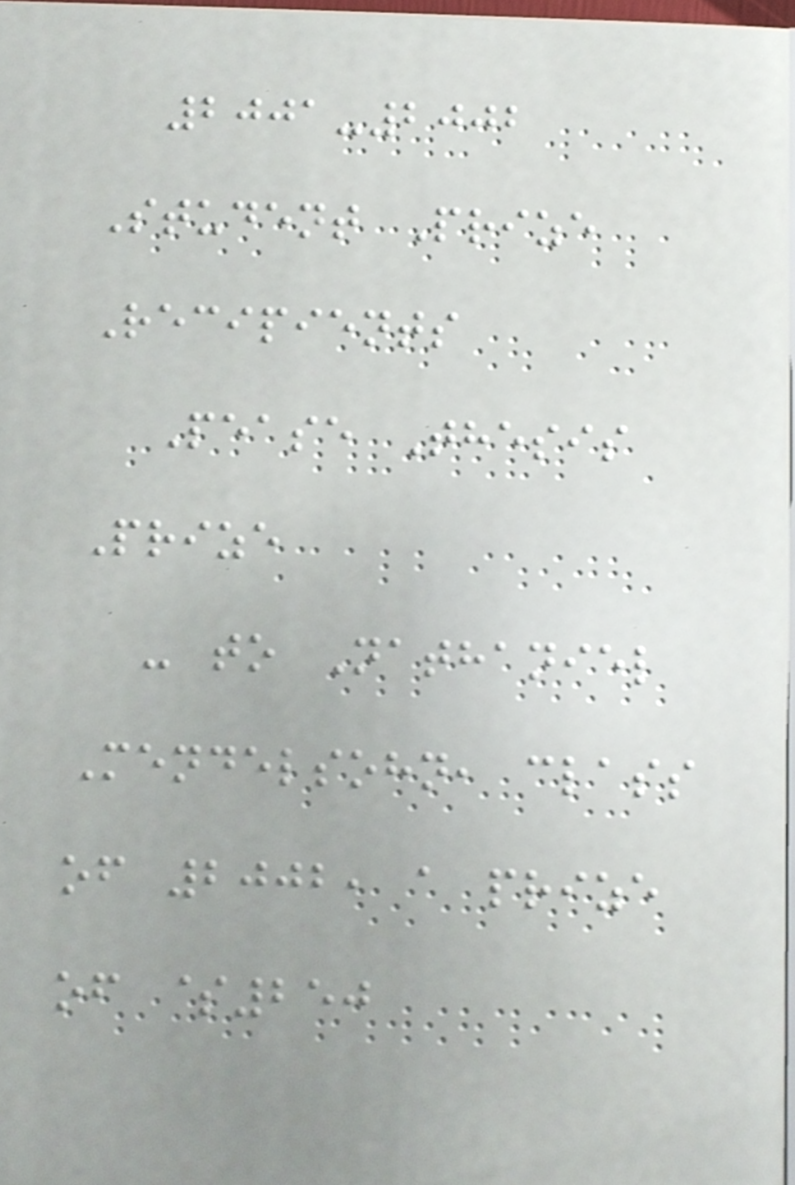2001-2002
Student Prize
Recipients
Pease Thesis
Prize
- to Nathaniel
Mendelsohn, class
of 2002, a prize
of $250
